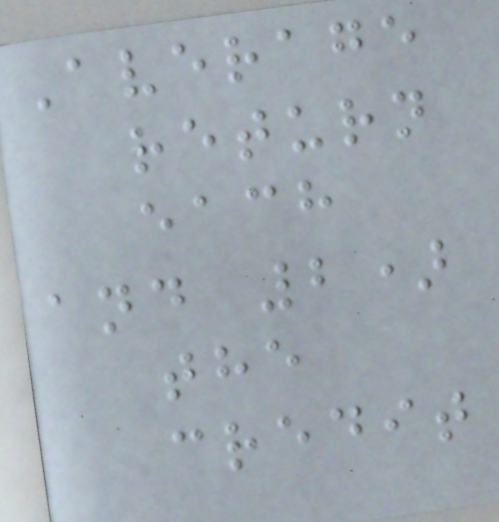Average
return
each
and 2)
the
credit
